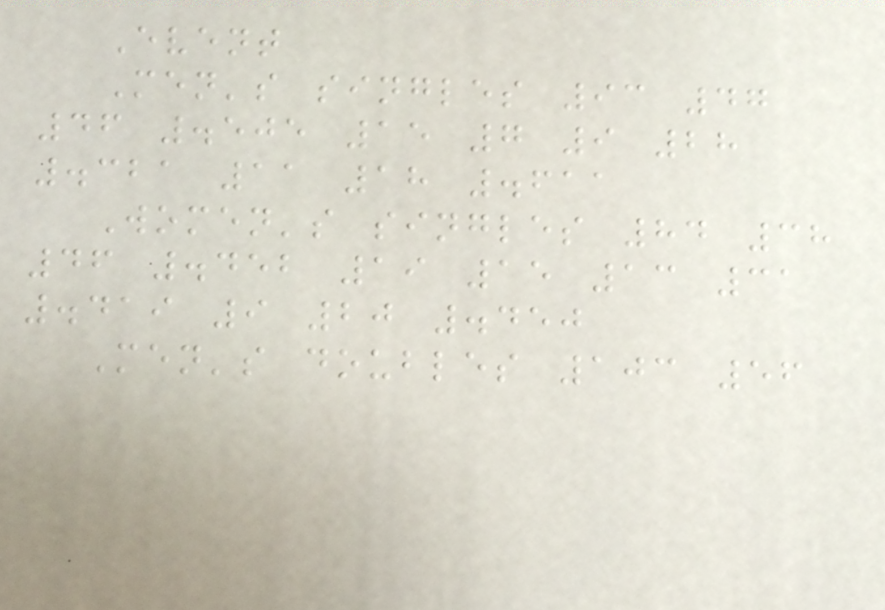Event
Men's singles 93 47
46 .505 15 7 9 28
.321 11 18 .611
Women's singles 84 38
46 .452 19 15 13 31
.419 9 20 .450
Men's doubles 103 56
